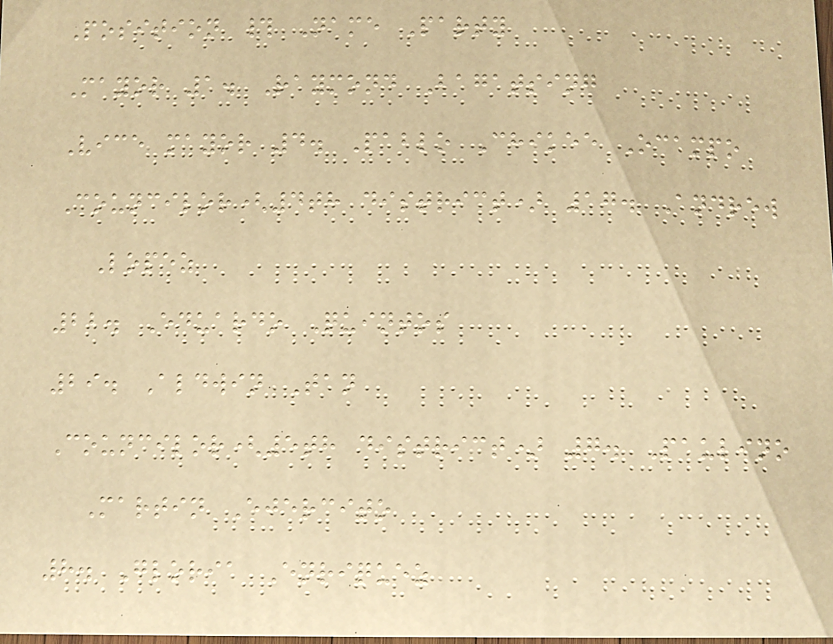Position # Name Party
Mayor 1. Raymond Bagatsing
Vice mayor 4. Pablo Chikee Ocampo
Councilor(4th district) 17. Andrew
Lopez
22. Eduardo Quintos
29. Aldwin Tan
Councilor(5th district) 7. Paulino
Martin Ejercito
8. Gloria Enriquez
